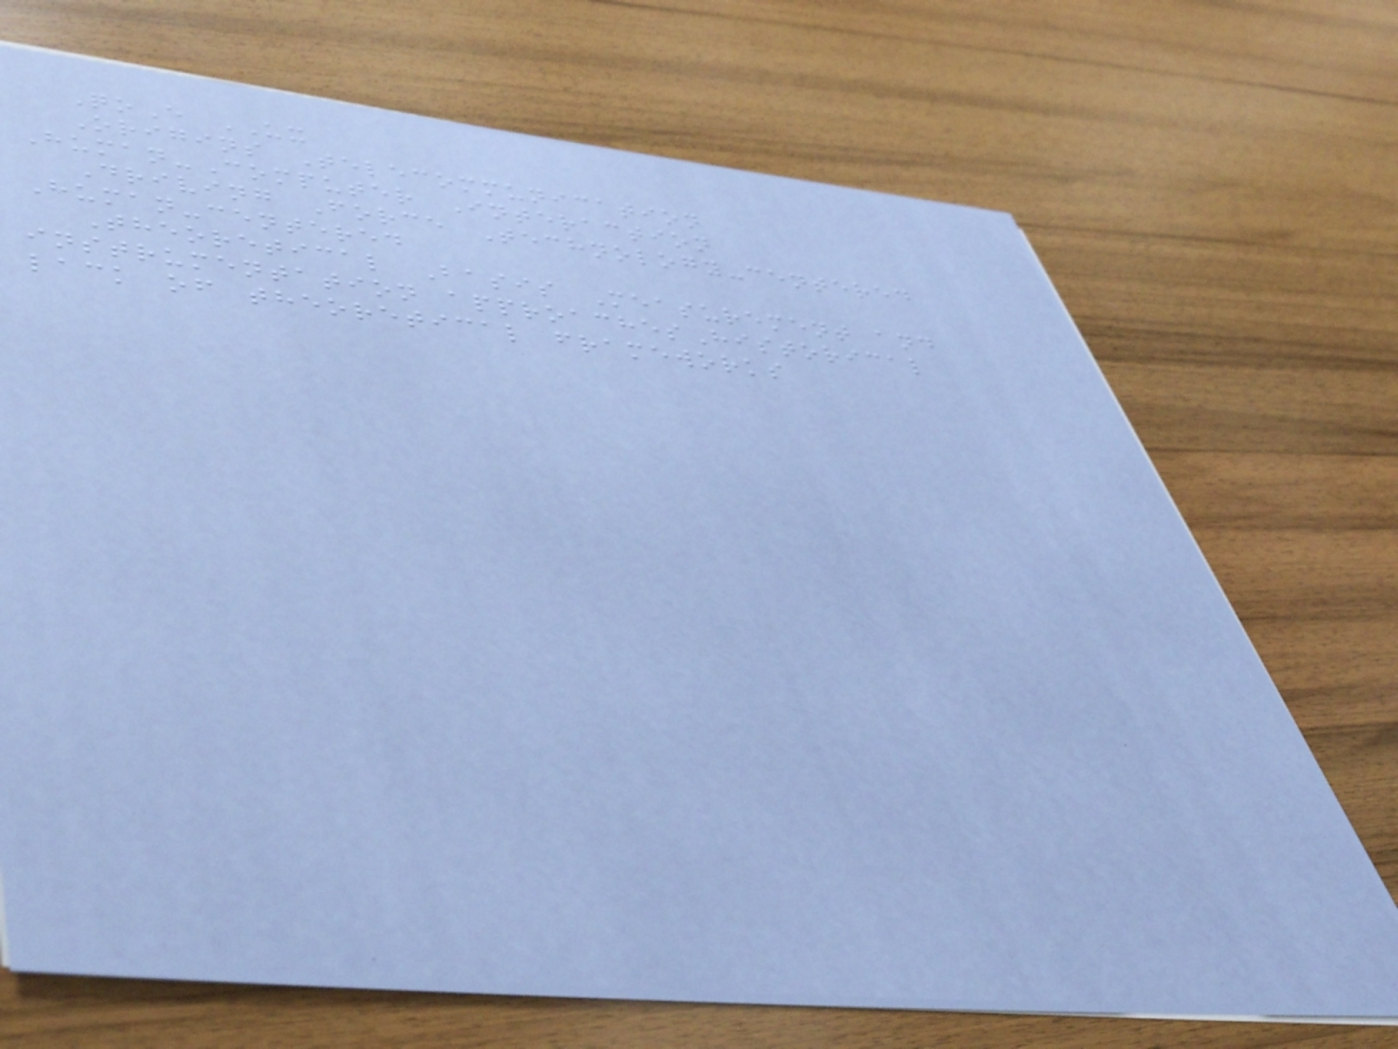QoE UX
Origins Telecommunication
Human-Computer Interaction
Driving Force Technology-centered
Human-centered
Theoretical Basis Measurement and
instrumentation approachesHistorical
lack of theoretical frameworks
